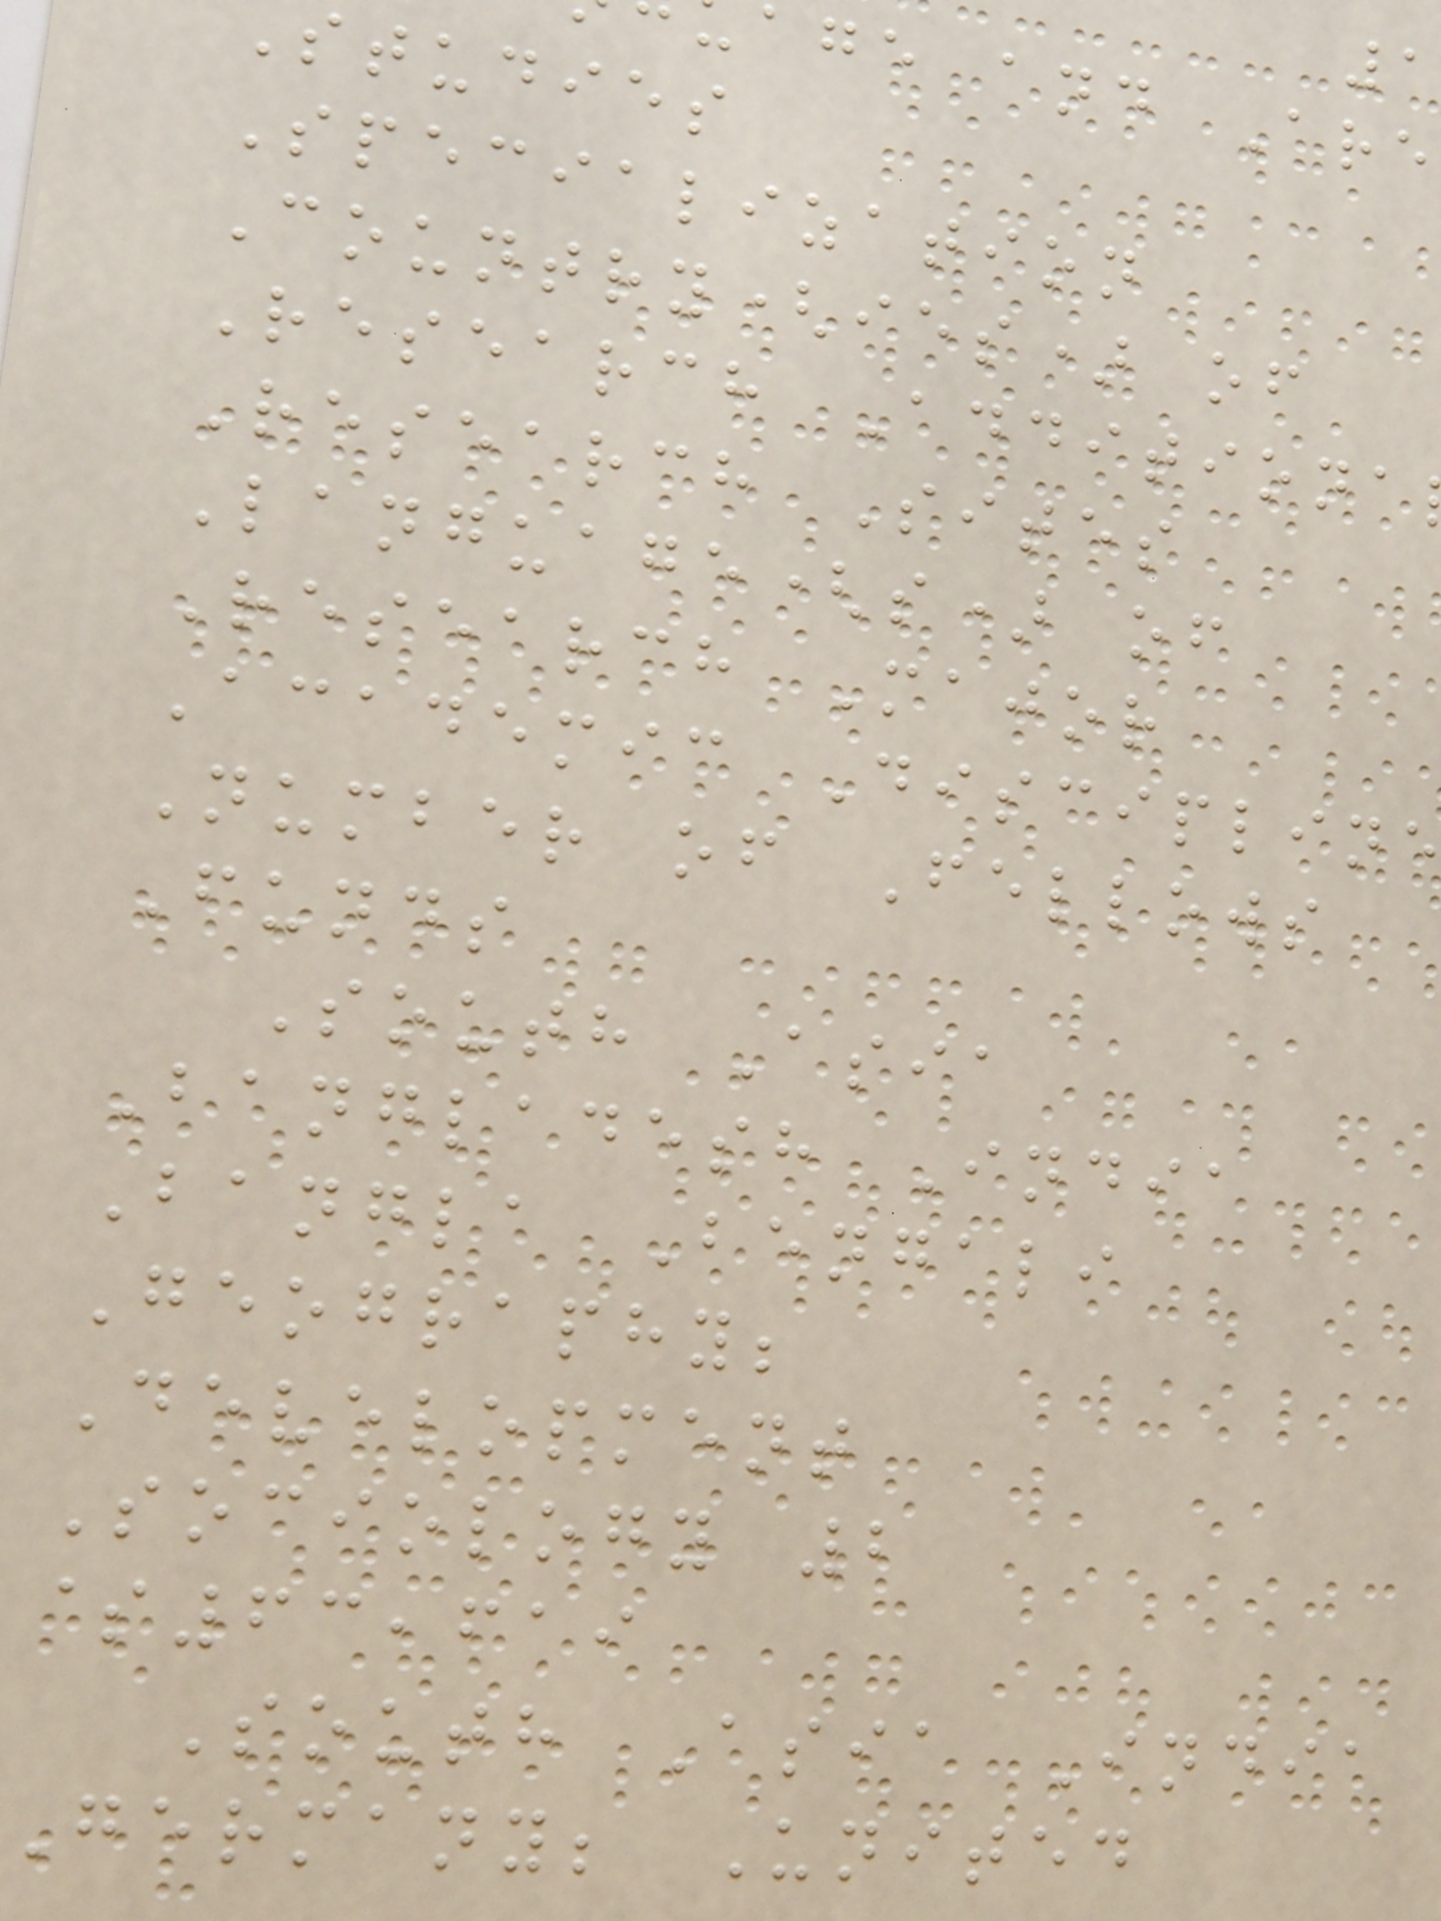age and Are
studies
Specialization
Country(ies) of
Research Additiona
Research Sites
Language(s) of
Research Major
Academic Discipline
Number of Fellows
Funds
South Asia
Bangladesh India
Bangla Bengali
Geography;
Development
Sociology 2
$63,619
South Asia India
germany; United
